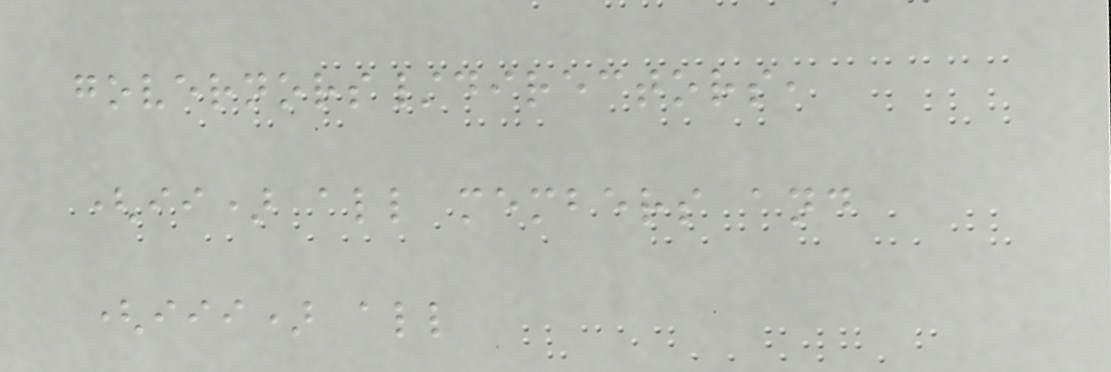governors/directors,
(ii) all members and
(iii) all
